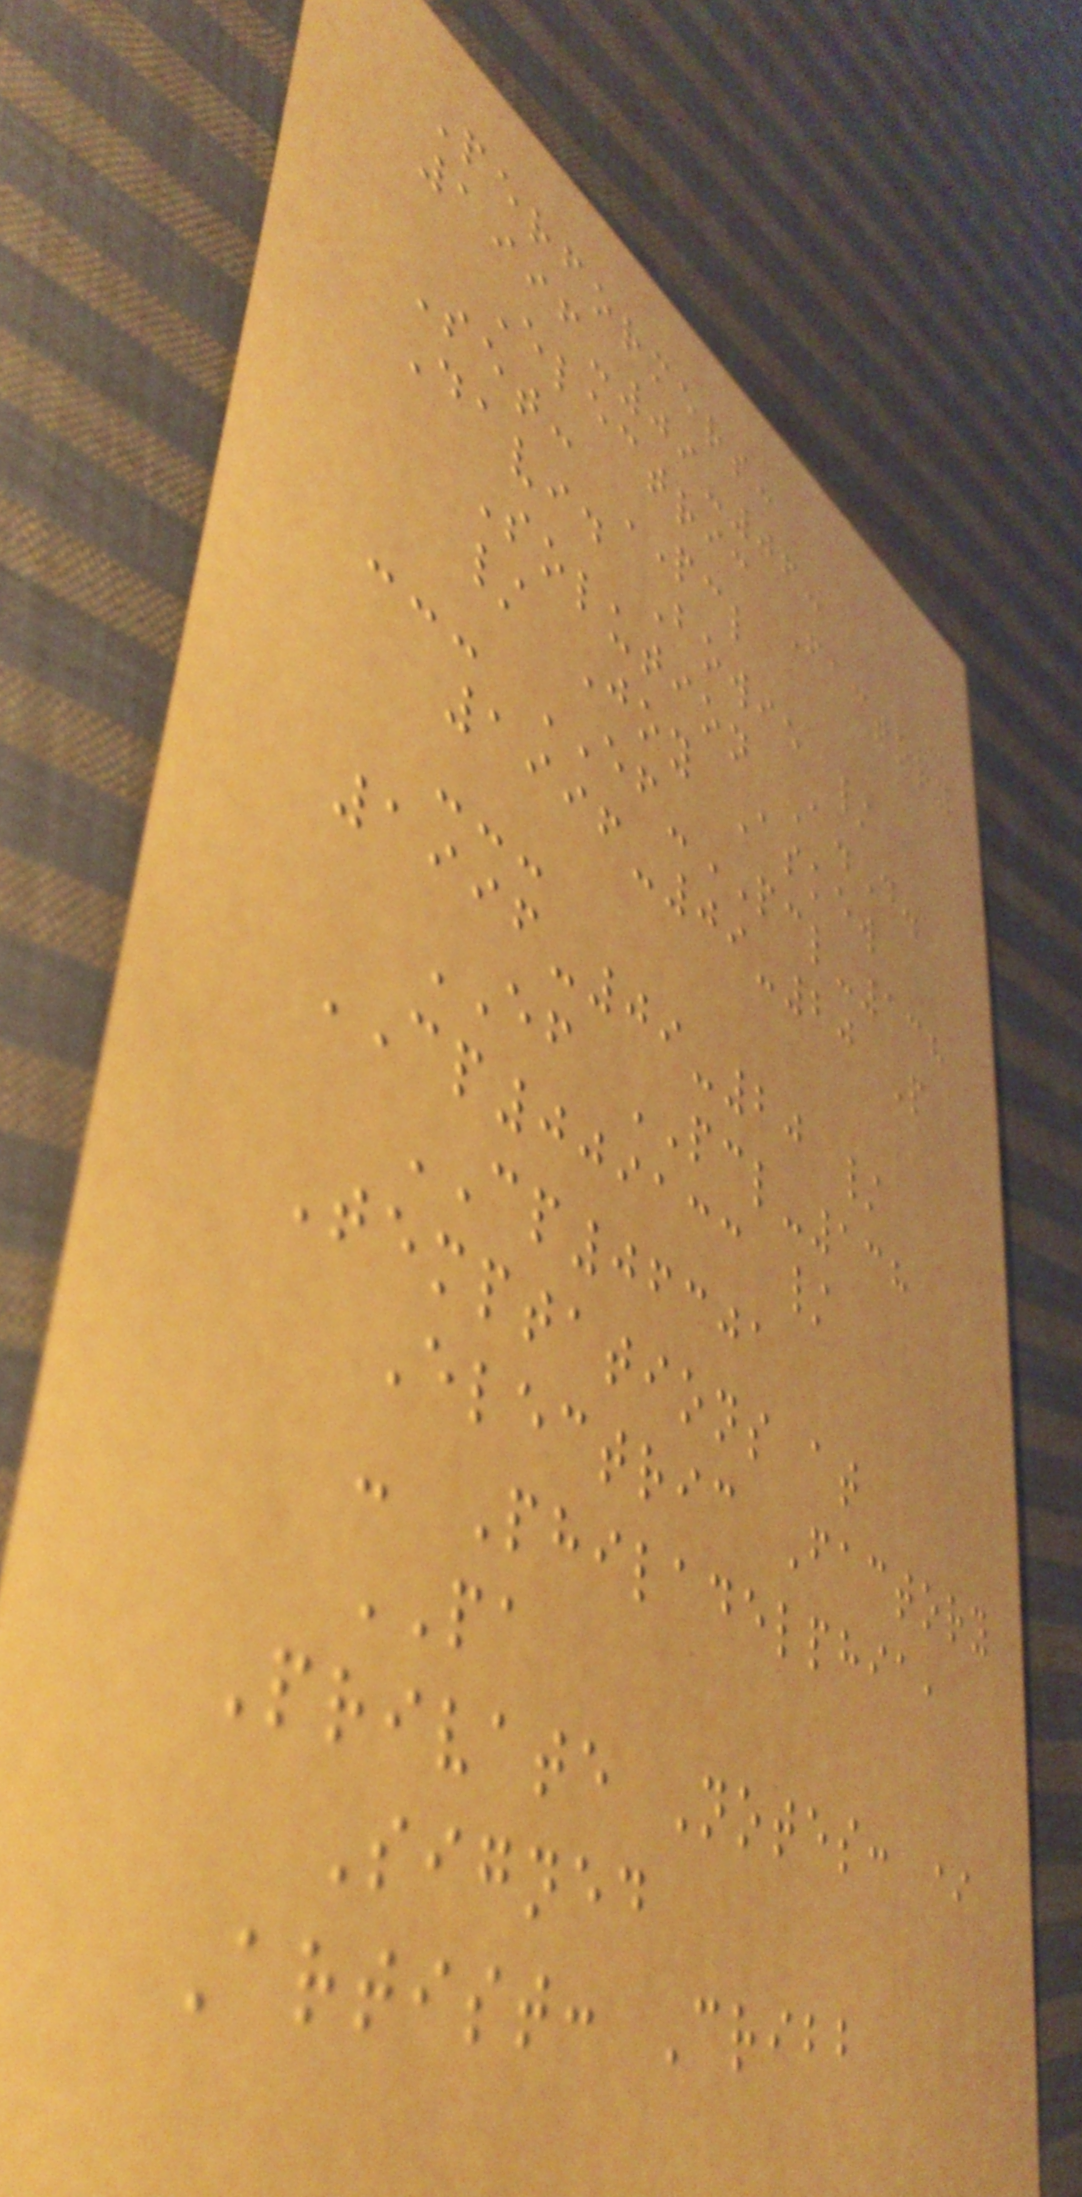Performers:
1996-09-06:
Electric Factory
Set: PCL
David Bowie /
Solution A.D.
/ Joy Askew
--- EF-PCL-138
1996-09-20 P
---
1996-09-20 /
EF PCL-138
CP009133 /
CP06301
Temptations at
Electric Factory
- Philadelphia,
PA
Private Notes: *
Signed
Artist: Cribb
